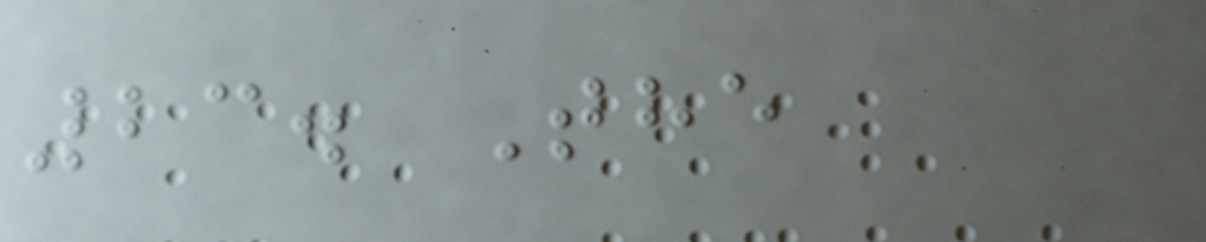23. The
